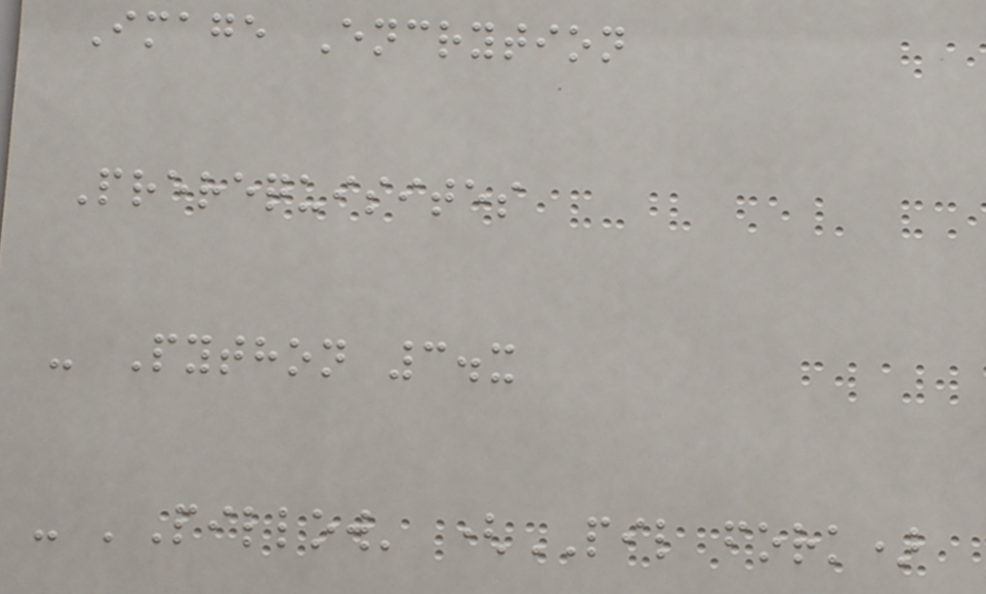Image Encrytion
Prerequisites
- Python 3.x
- 'Pillow' (PIL fork)
